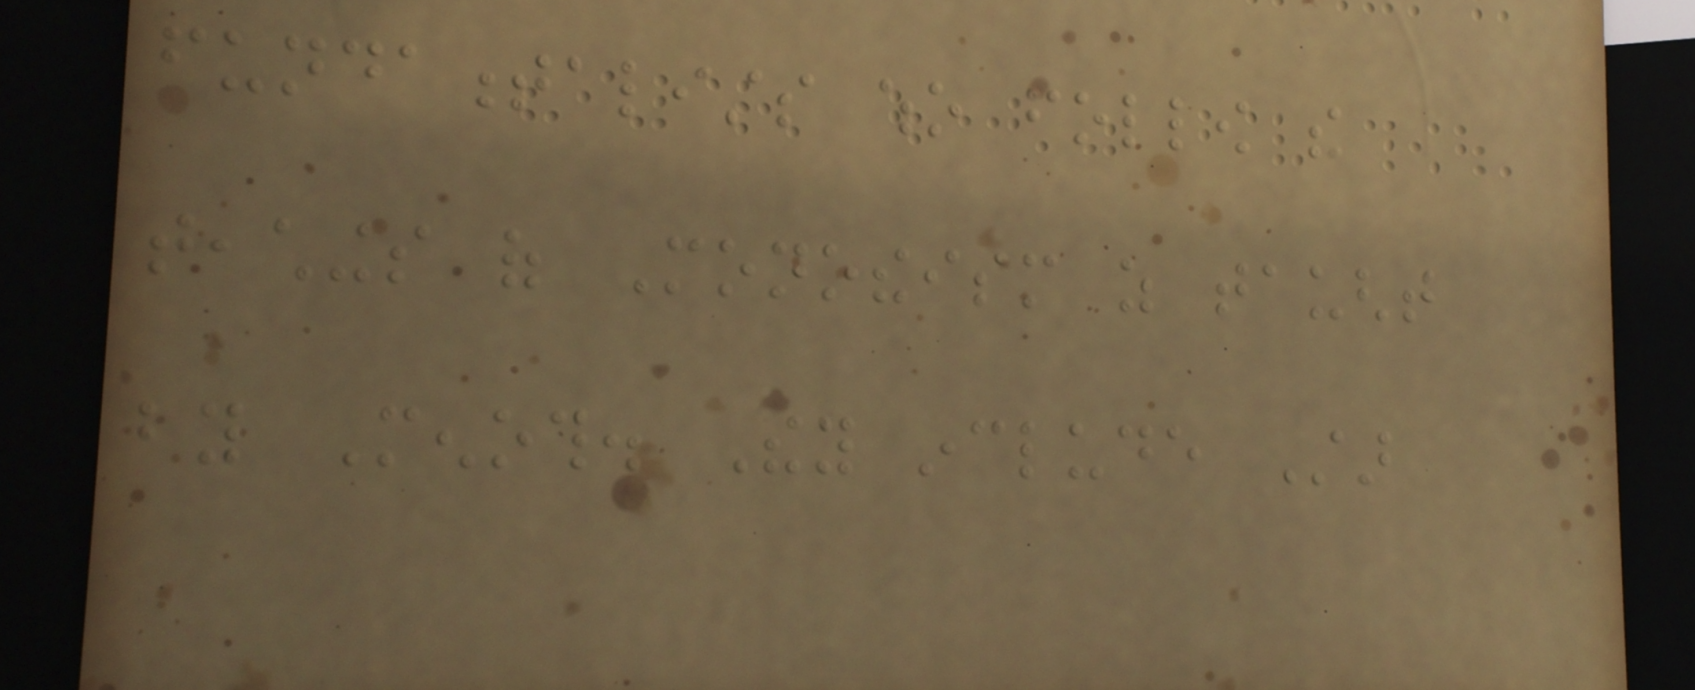fundamentalists who follow the
teachings of Monotheism as taught
by Menoth. They include Star
